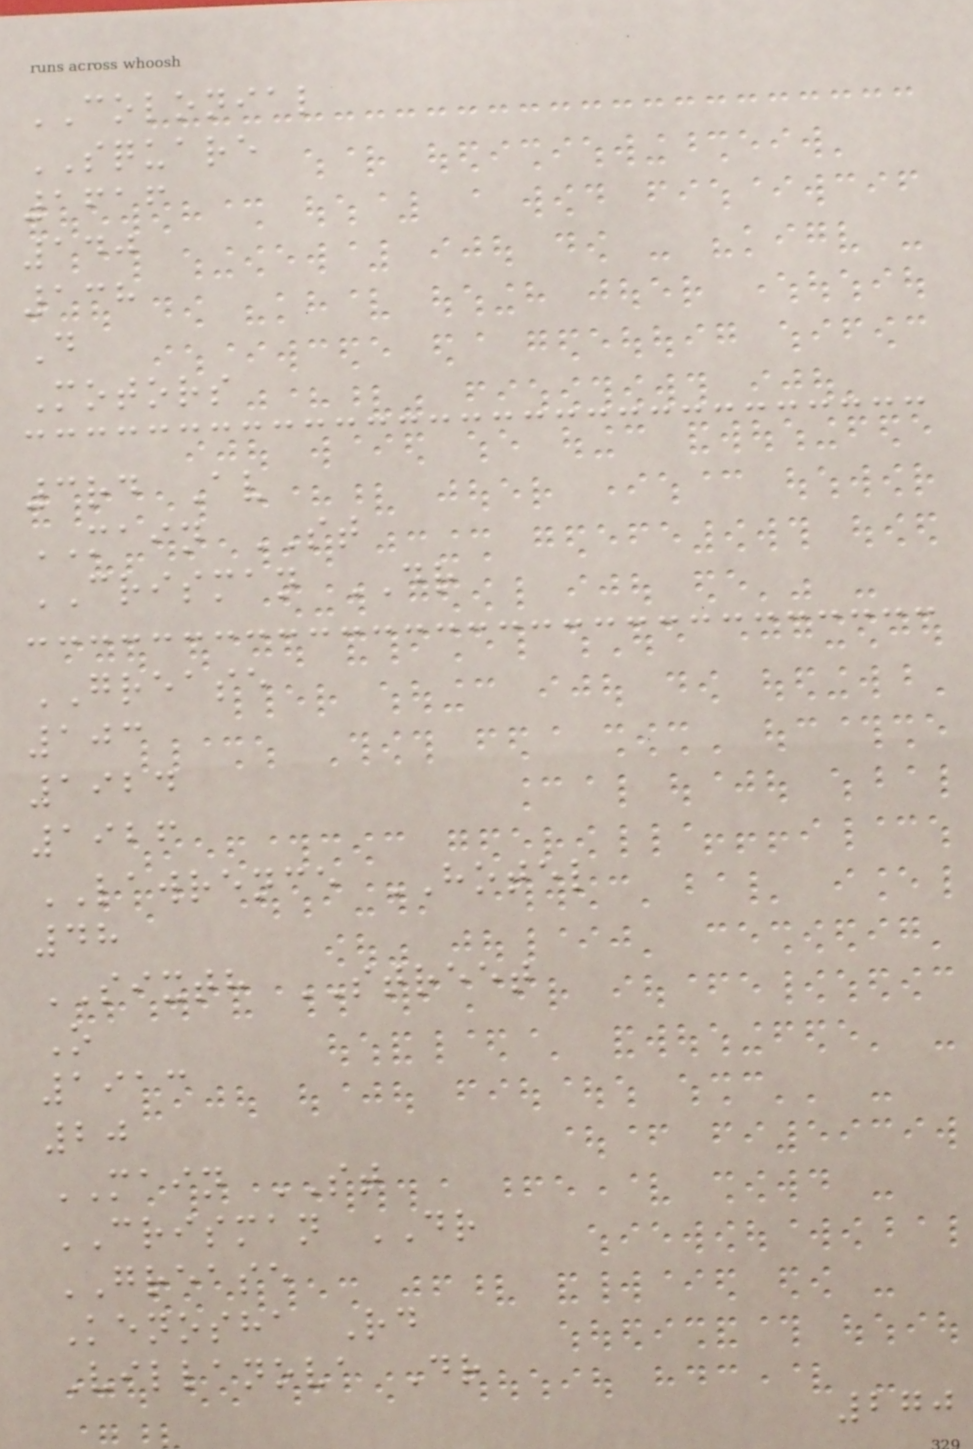COLONIAL
SQUARE
1616
140
138
D
Motors
3rd Av
MAIN ST
CRISMAN DR
GREASE
103
1924
1926
LAWRENCE HOTEL
48
SIXTH STREET
O
1913
20
MAIN ST
CRISMAN DR
GREASE
Kenosha Rd
Villanova Dr
270
